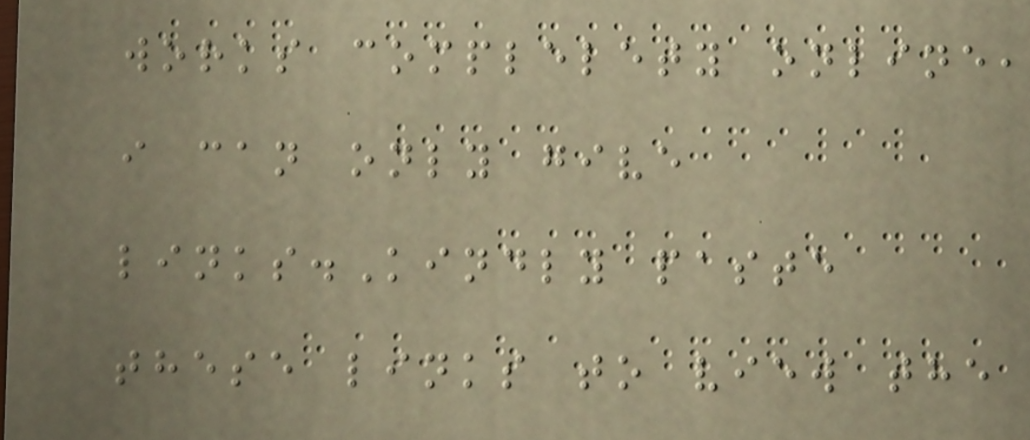works complelety online,
i can only give
links.Kindly paste
these links to view the
